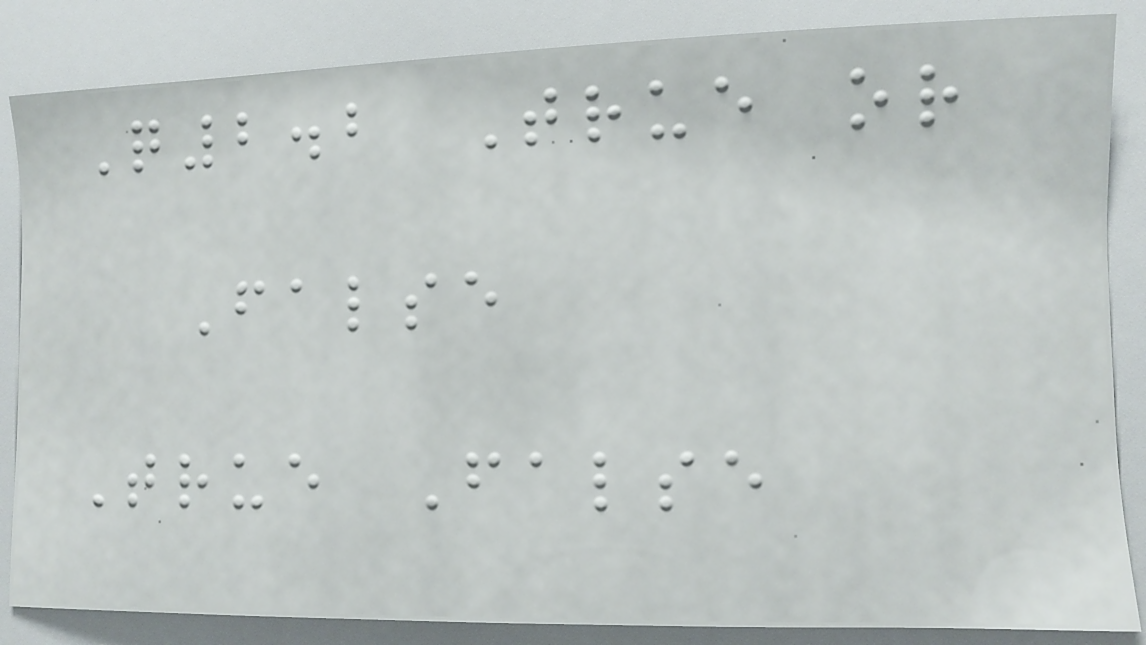Q2.2 True or
False
True False
